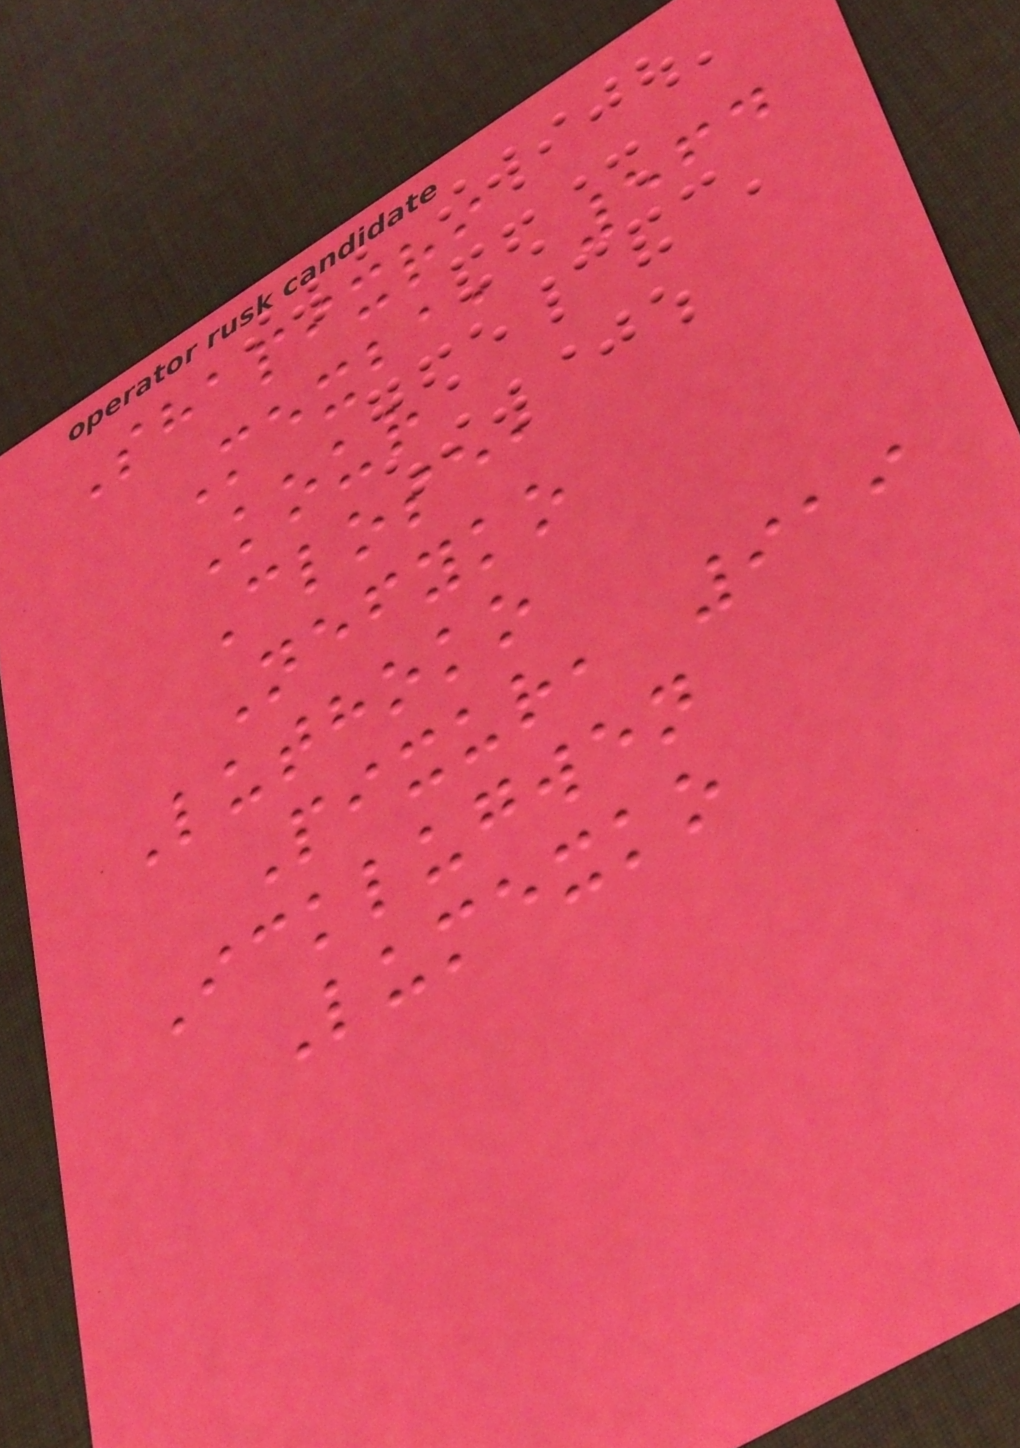Shapixri
Mexba, 564
Kour
Close,
Nefyko
Luthoko
Pixur, 919
Icklugwen
Lumexko
